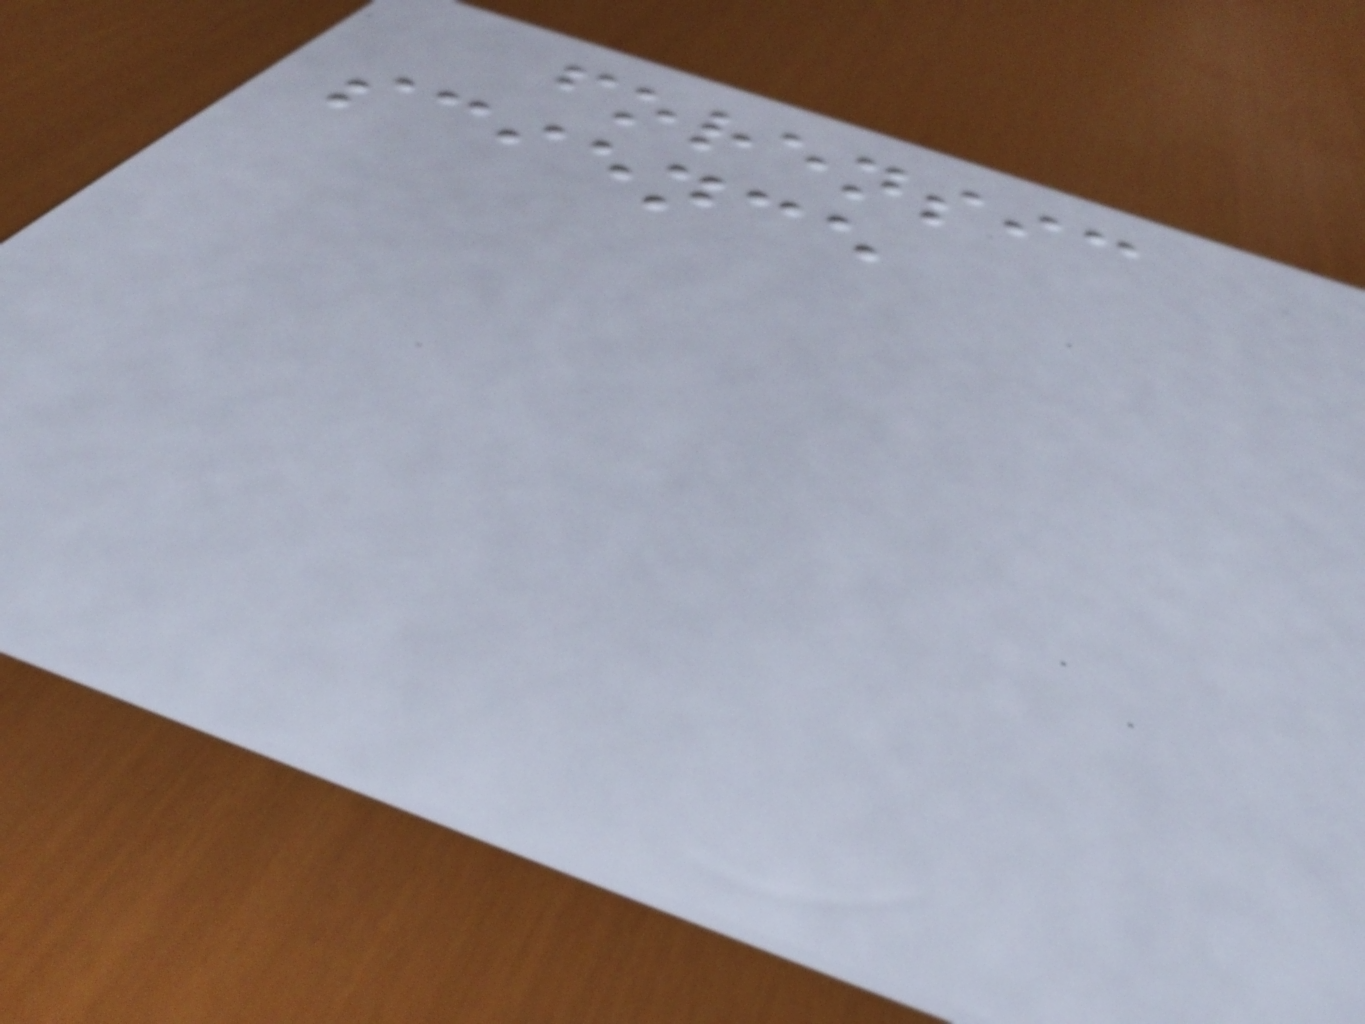forensic
science
